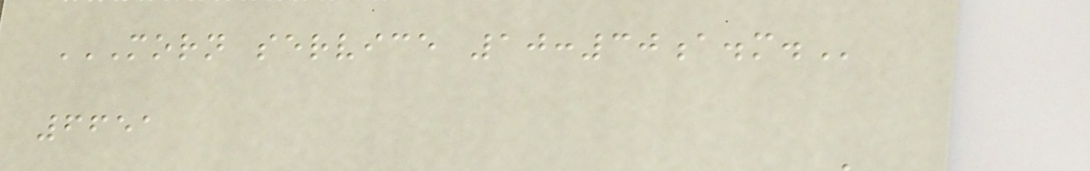MORN SERVICE 10:30A.M.
6651
